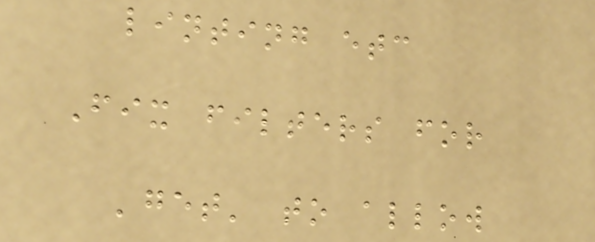linting etc
Fix filters for
'get' to allow
